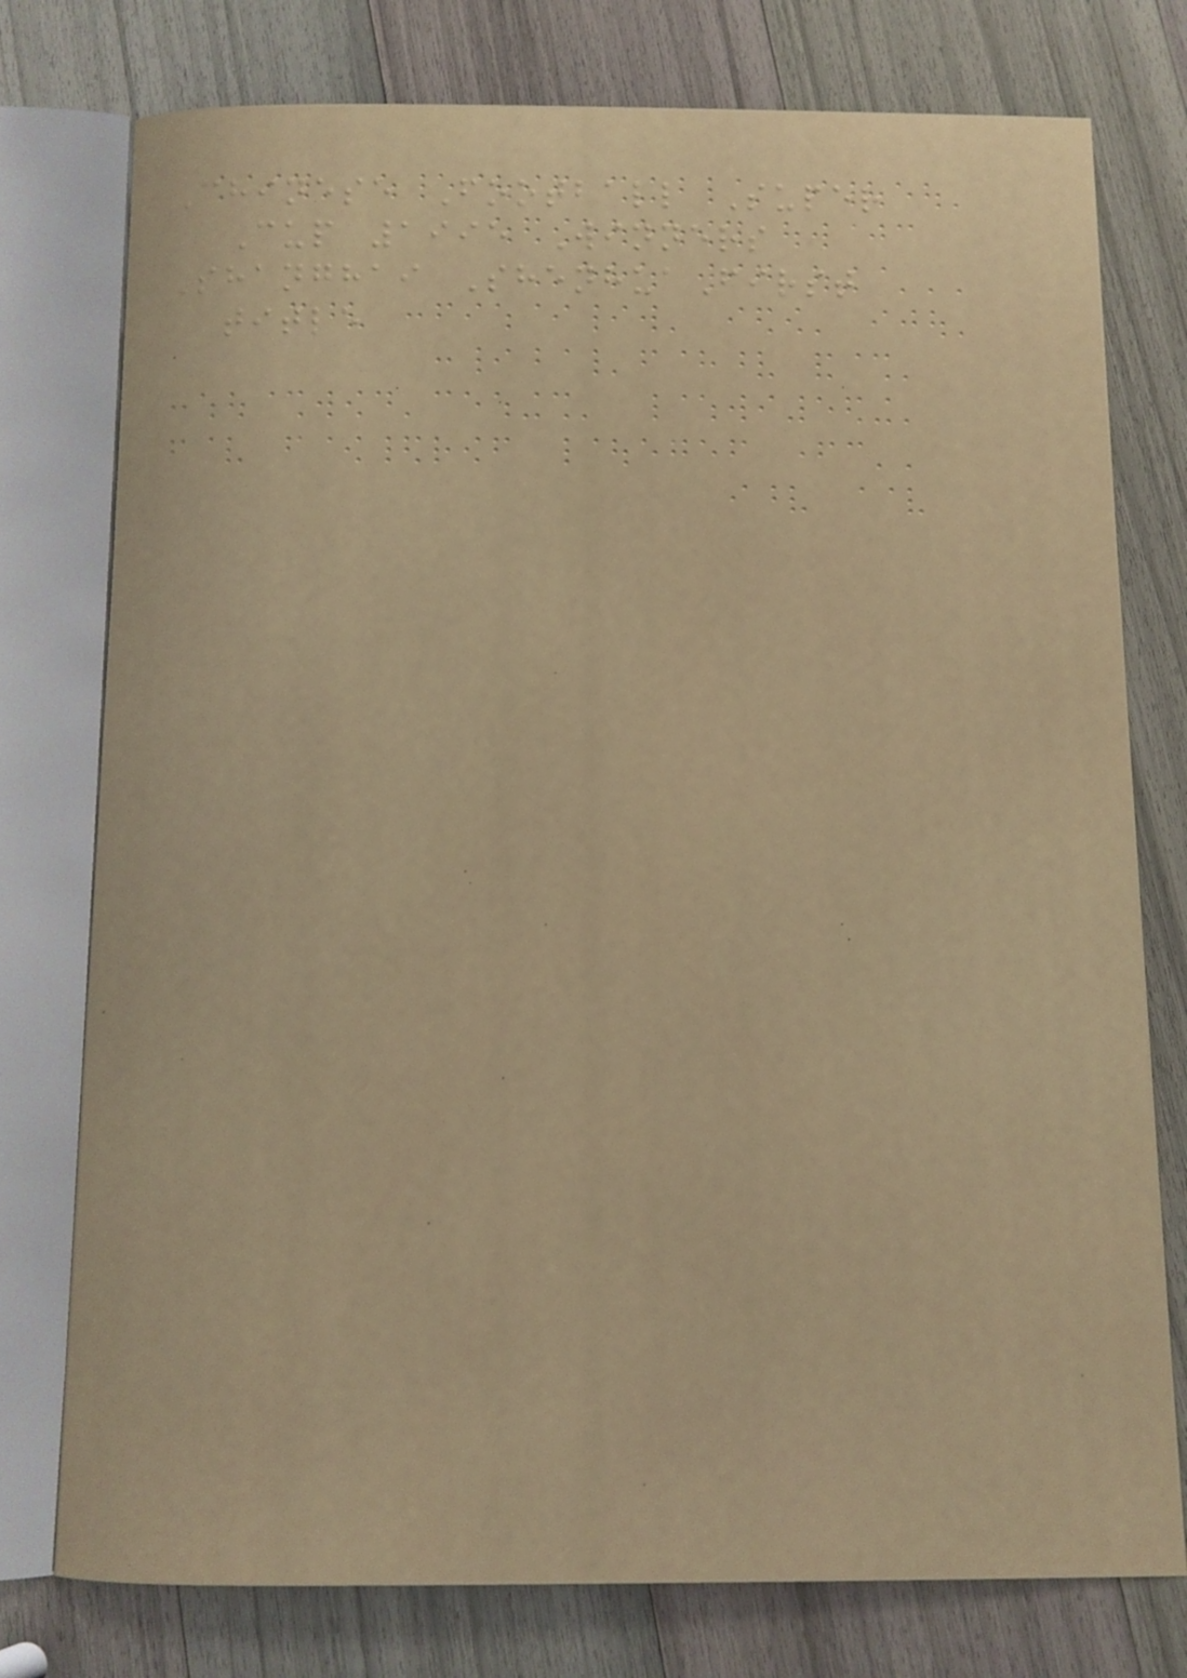Chinese Football Super
Cup 1995 Winners
Shanghai ShenhuaFirst
title
